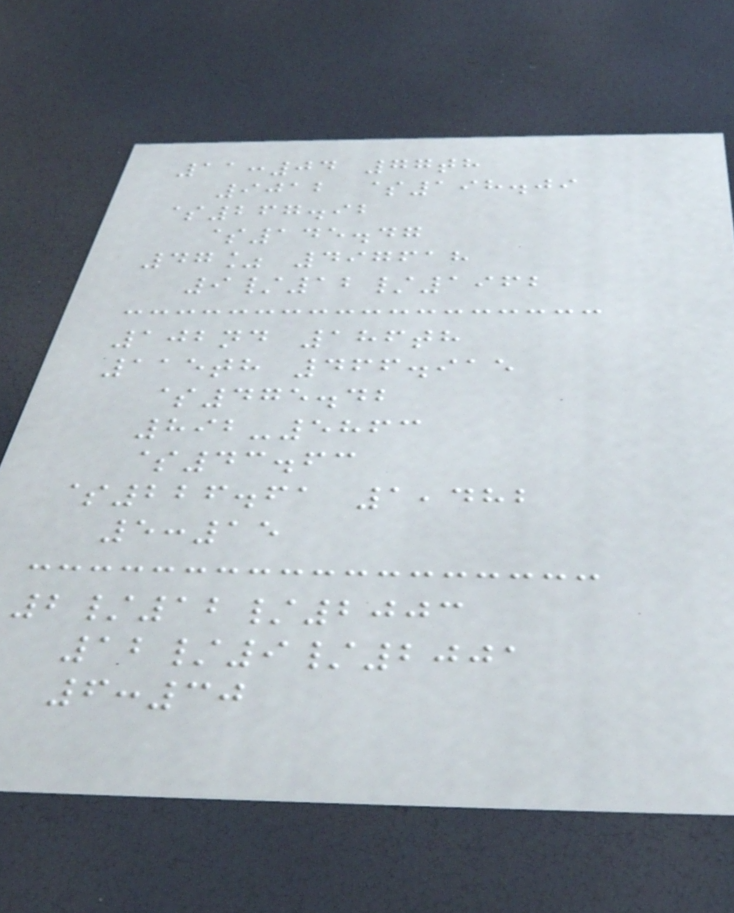11:04 77th
9012 $198.09
$267.92
$145.47
47% 497618
9/12/1962
102nd 186th
115th 466.915
$475.42
892-5863
$43.63
$226.61 1,482
5:15
2/12/2003
12/9/2001
6:30
